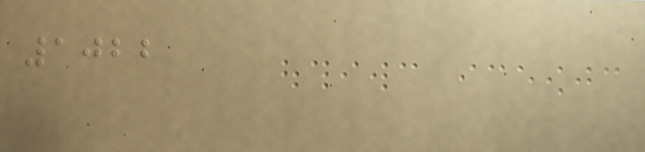1022
